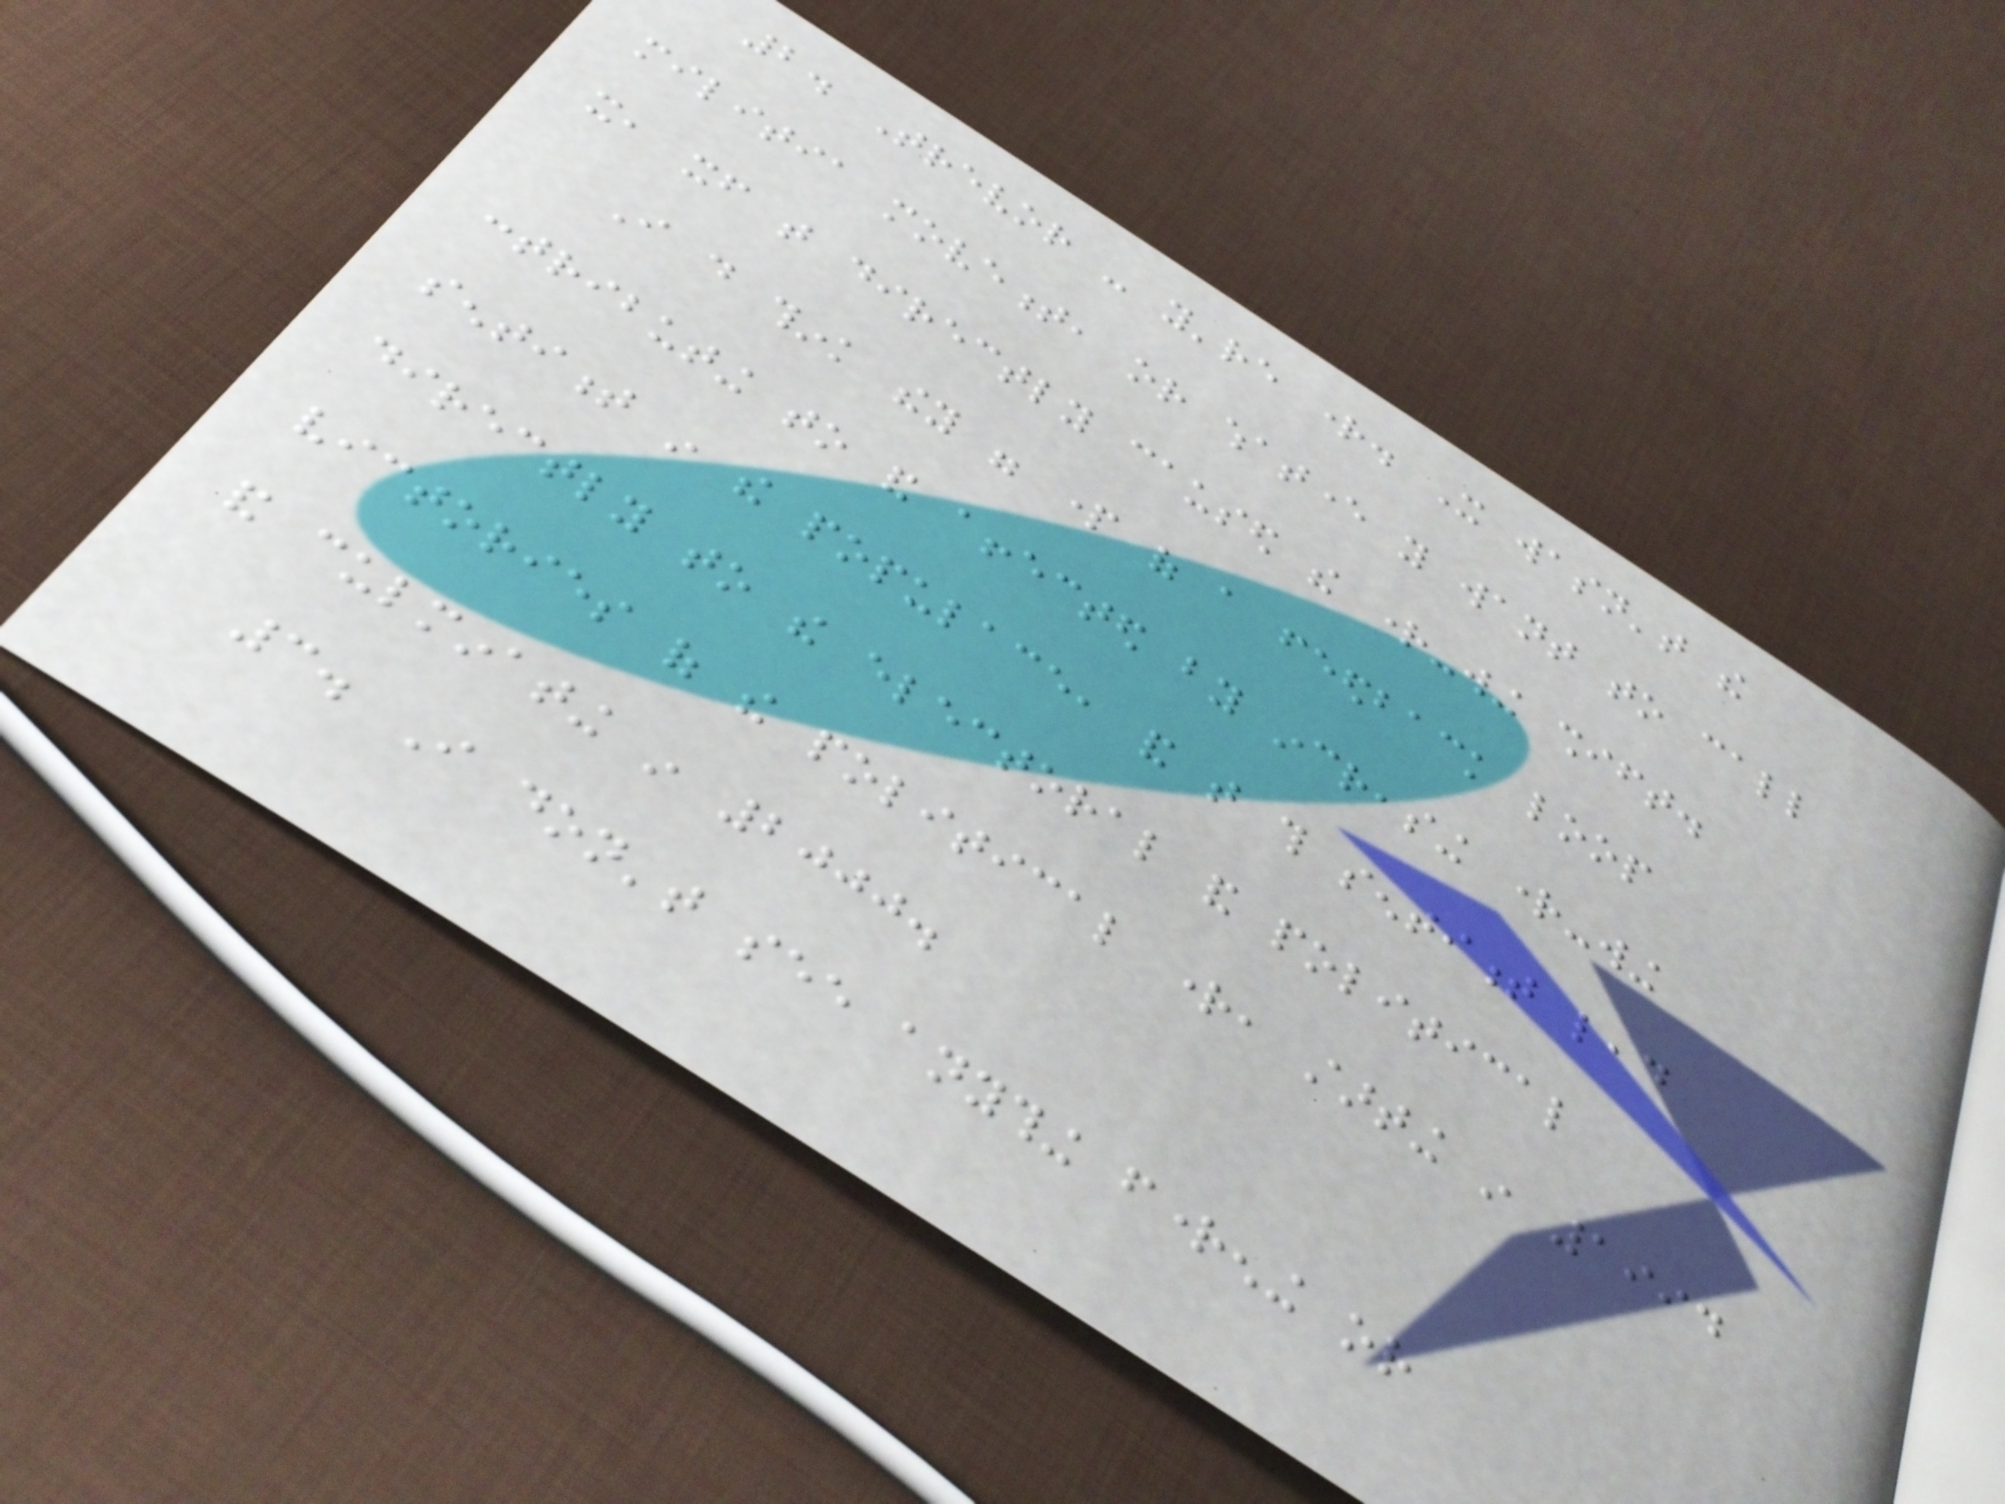2. Trevor - you're right. It wasn't the
militia movement, or whatever you want to call
it, itself that directly caused the right-wing shift.
I do think they were part of a feedback loop
contributing to and affected by increasing right-wing
sentiment in the populace, and that this sentiment lead
directly to the electoral and political
victories of the political right, starting in 1994
and culminating in 2000.
3. I don't see anything frightening or
